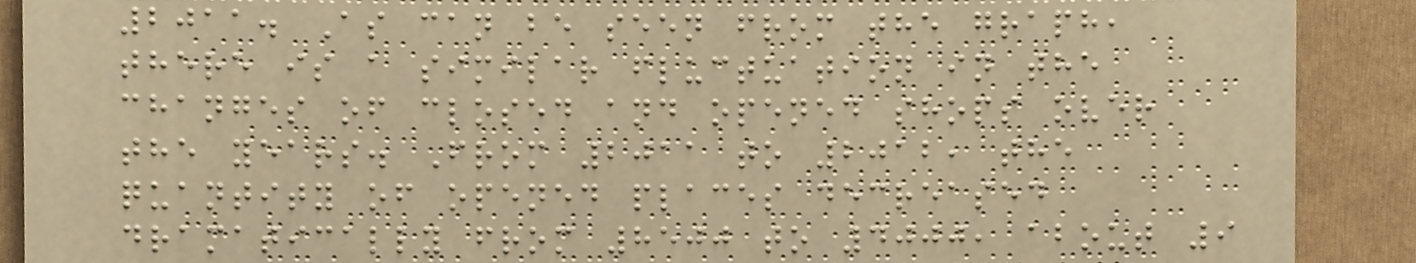2011. As can be seen from the graph,
there is a similar fluctuation in the
changes of closed and opened shops over
the years. From 2011 to 2012, the
quantity of opened places decreased
dramatically from 8500 to 4000, about 9
